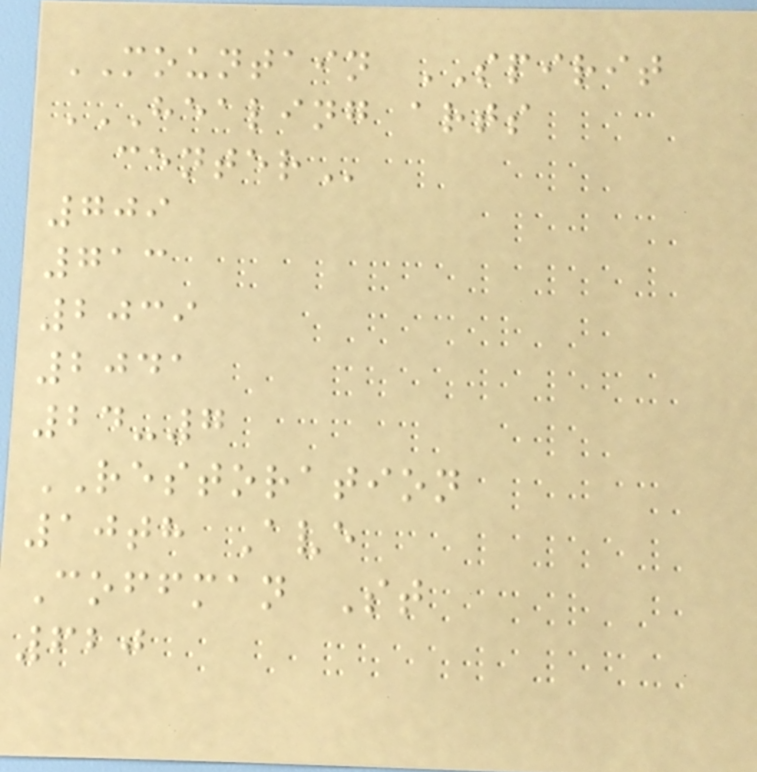MOUNTAIN SPIRIT
HEALING ARTS
CENTER
709
713
2039
2041
24-7
RESTORATION
10th Ave
Coffman St
620
